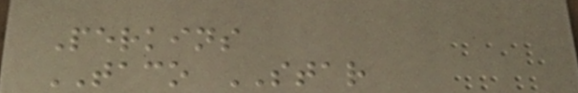Perkins
TACO STAR
